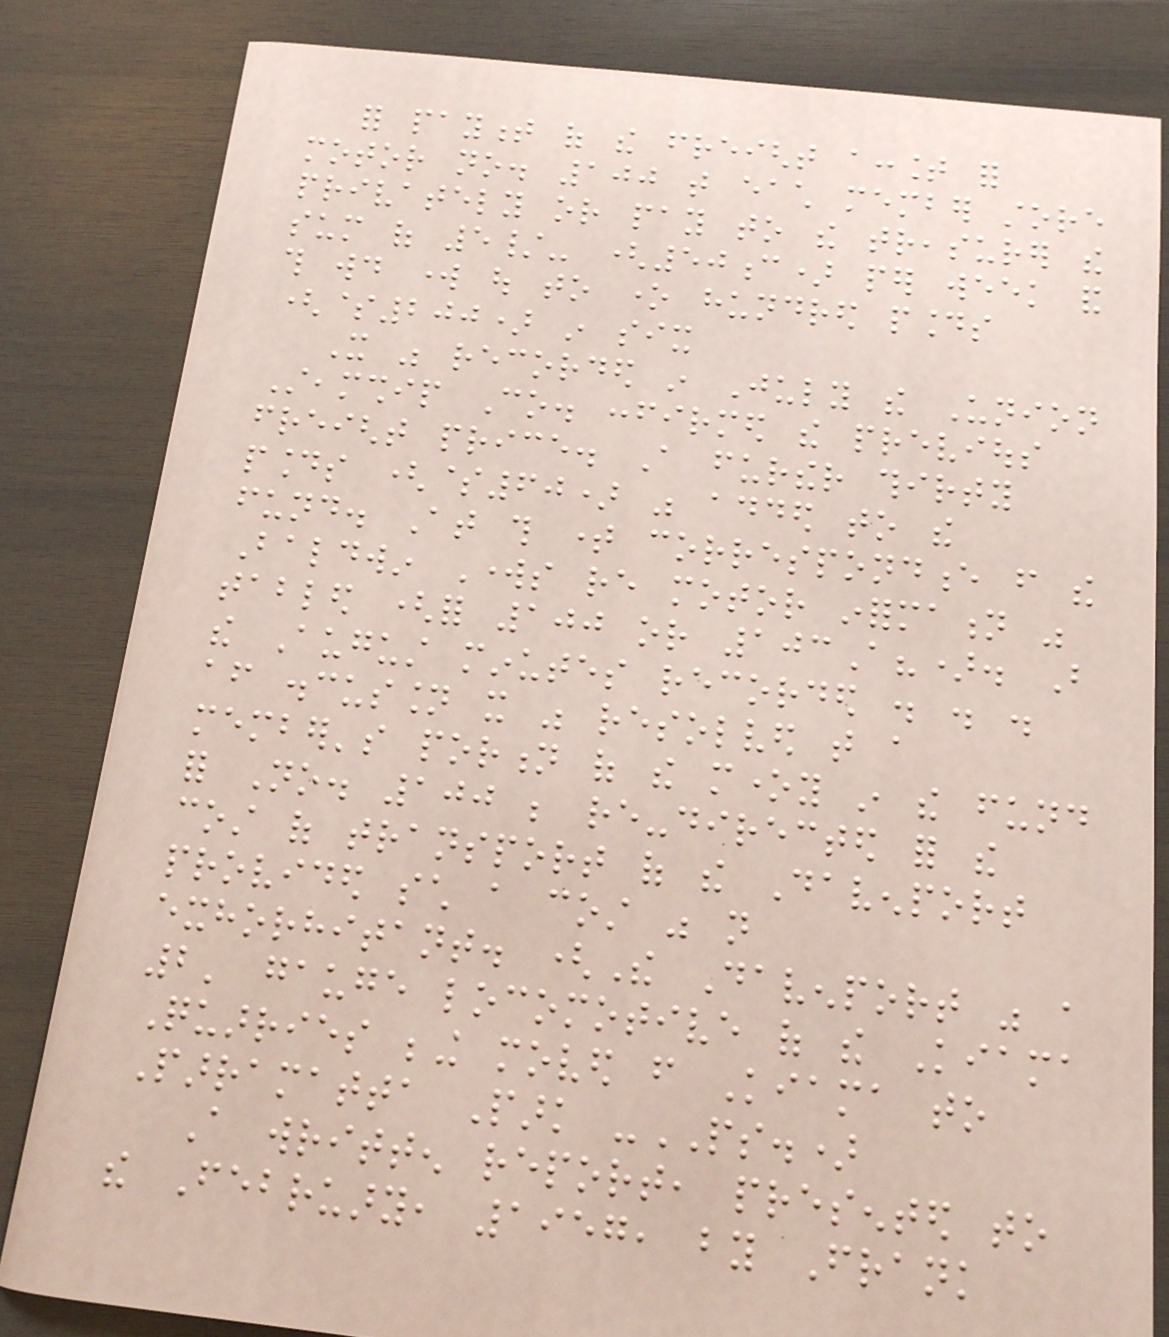for payment of the freight account for
motor no. 100 that each member store
privately or pay to the treasurer the
sum of 5/- (50c) per week and
this would work out to one hundred pounds
($200) in six
It was recorded in July the Union
Steamship Co. confirmed the previous
freight price. A further thirty
pounds ($60) was added to the
fund. At this time correspondence from the
Baldwin Works re motor information was
tabled (for 100 or 103A?). But
the August minutes recorded . . .
after discussion it was resolved that a
member's portion of the money in the fund
for No. 100 be re-directed for the
cost of transport of the Davenport
provided such a cost was not
exhorhitant. (The Davenport was a
2' gauge locomotive of the Kiama
Quarries being moved from Kiama to
Parramatta Park -PS.)
A written report, presented to
the February, 1957, by Frank
